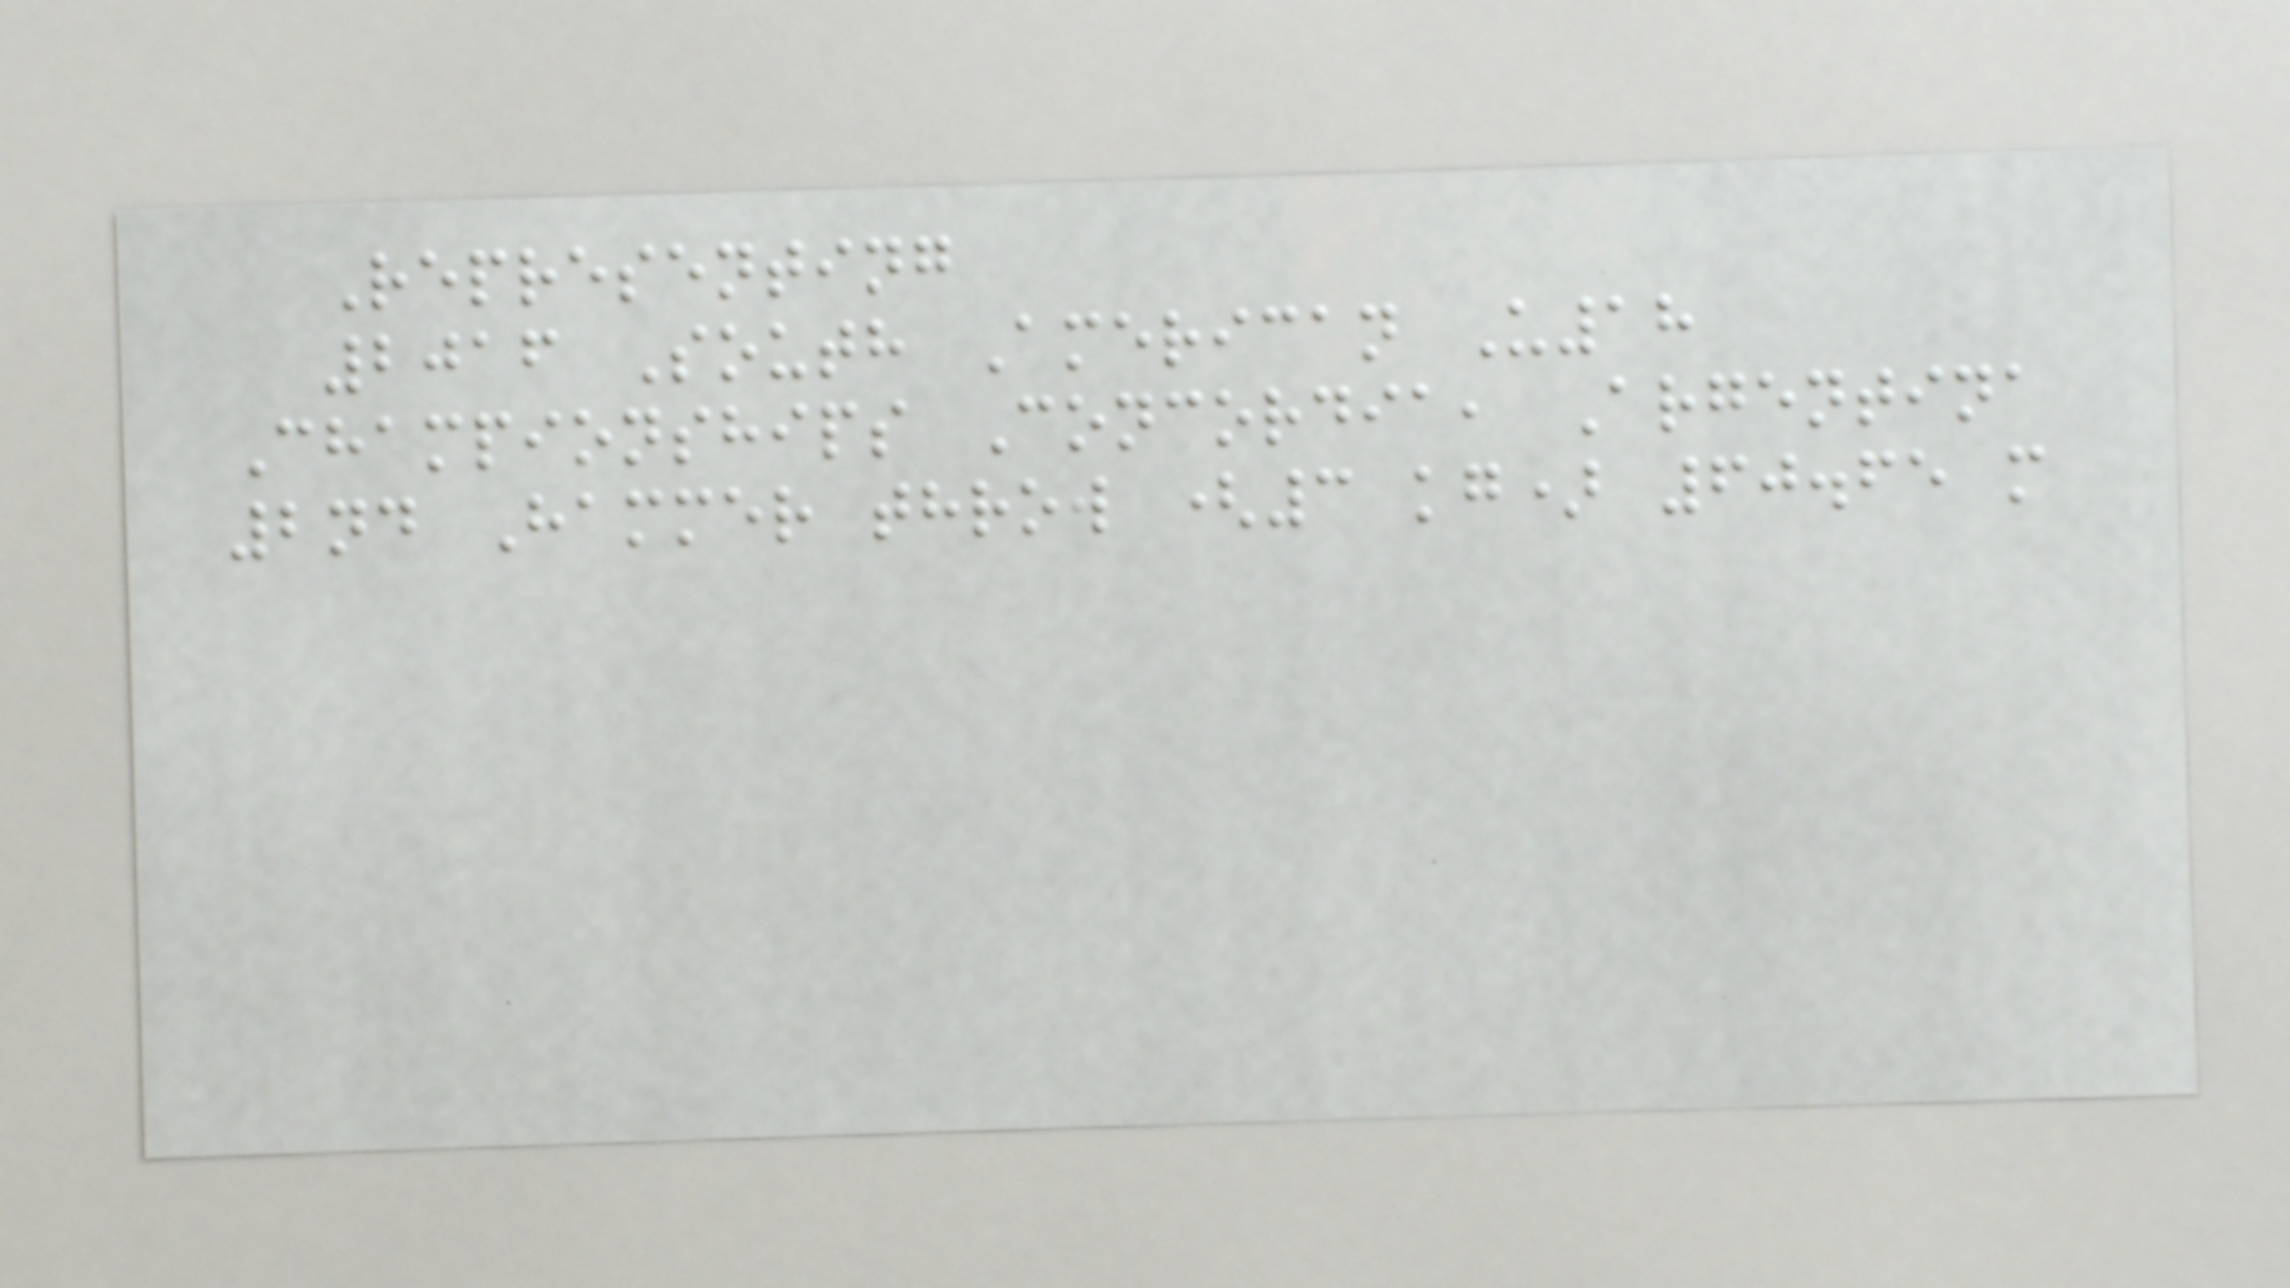Representing
2016 South American U18
Championships Concordia, Argentina
2nd Hammer throw (3 kg) 60.65 m
